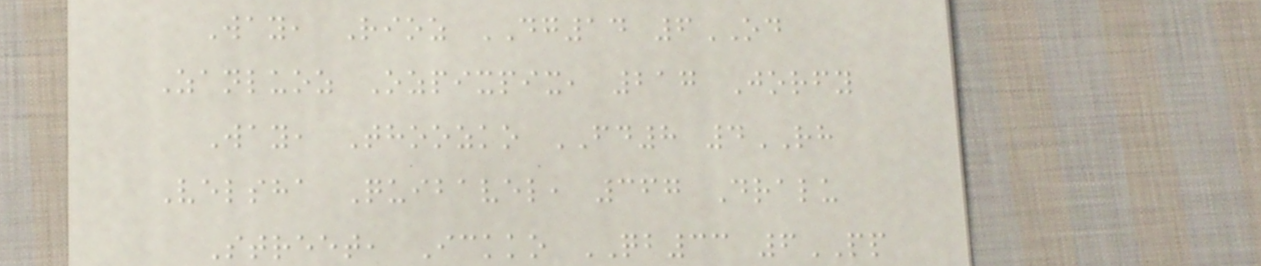Way, Rioz DG14 6OD
Zanluoz Ozpixpix, 217 Jorfy
Way, Thoozko FD8 4RH
Velsha Quibavel, 367 Dralu
Street, Ickko QB33 6PP
